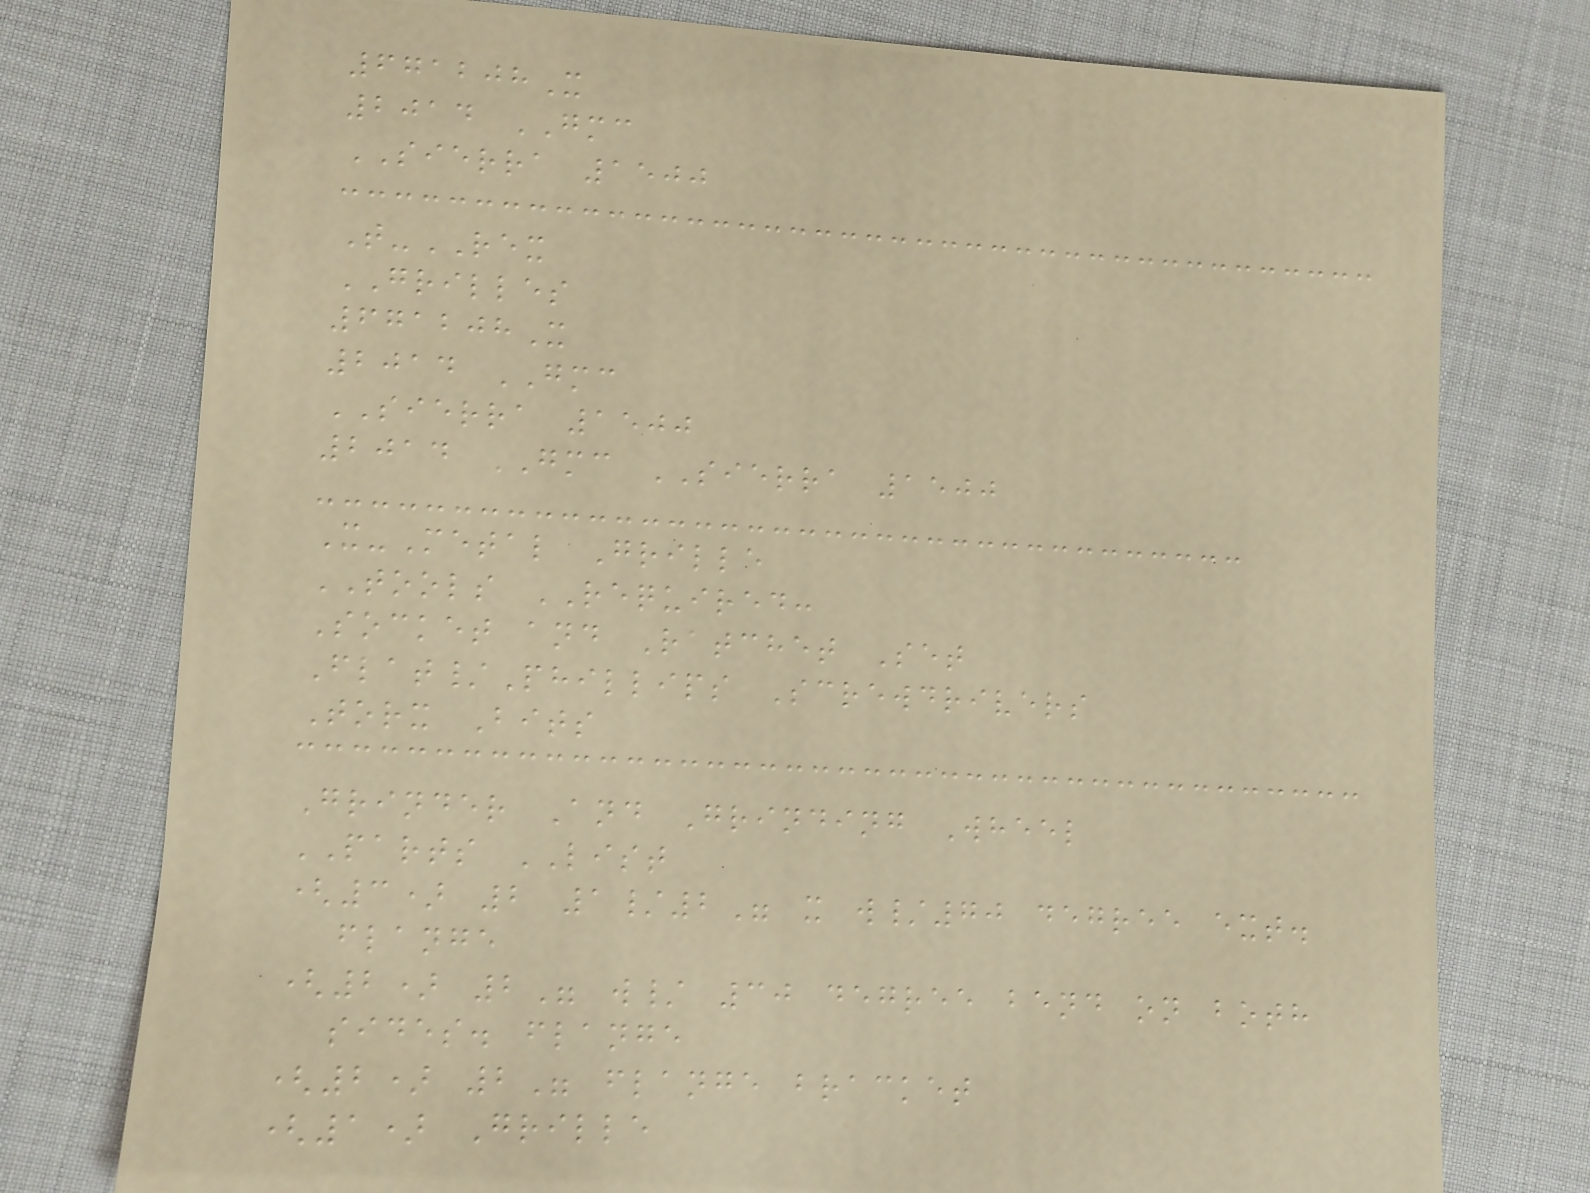671208X
2014 GMC
SIERRA 1500
T-REX
GRILLES
671208X
2014 GMC
SIERRA 1500
2014 GMC SIERRA 1500
X-Metal Grille
TOOLS REQUIRED:
Socket and Ratchet Set
Flat/Phillips Screwdrivers
Torx Bits
Grinder And Grinding Wheel
PARTS LIST
(3) 2 1/2" x w/70 degree ext.
flange
(2) 2" w/ 30 degree bend on both
sides. flange
(2) 2" flange bracket
(1) Grille
